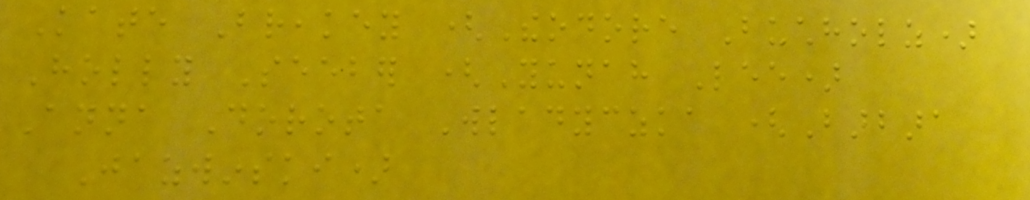Kate Breakey (Theodore Buchholz)
Holly Seeber (Yunah Lee)
Anna Dorota Wladyczka (Barbara
Jazwinski)
